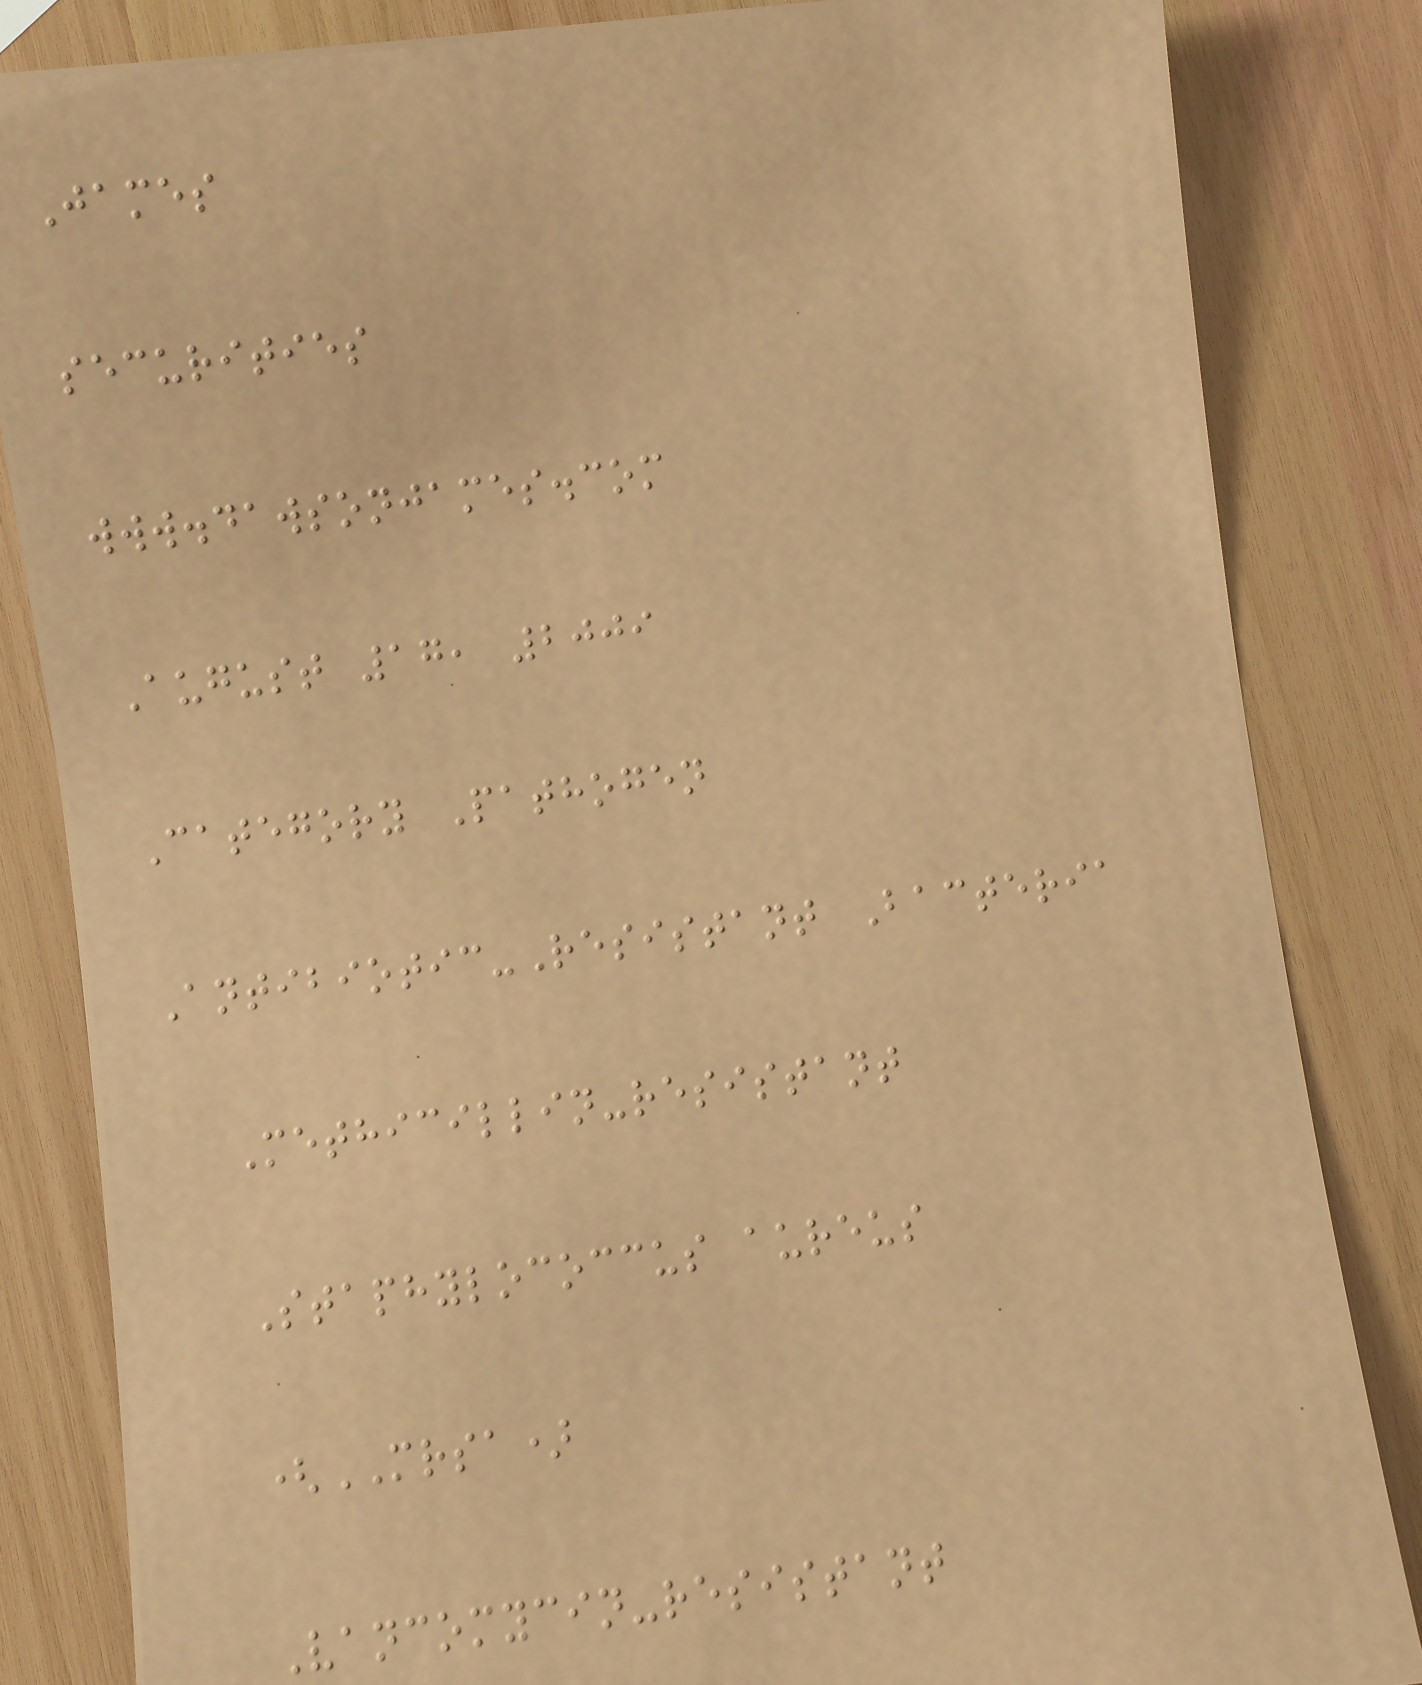James
securities
www.dawsonjames.com
August 17, 2009
Category Pathogen
Antibiotic-Resistant Bacteria
Methicillin-resistant
Staphylococcus aureus
(MRSA)
Vancomycin-resistant
